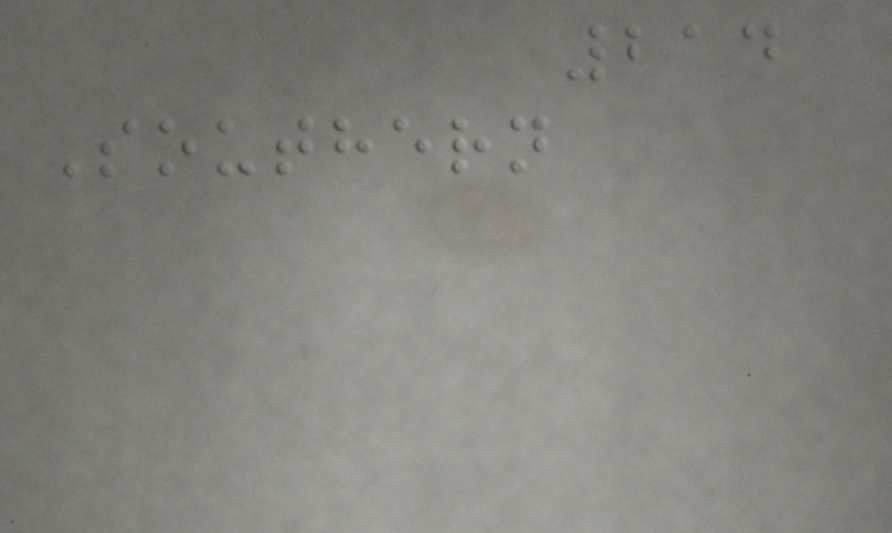214
Southern
